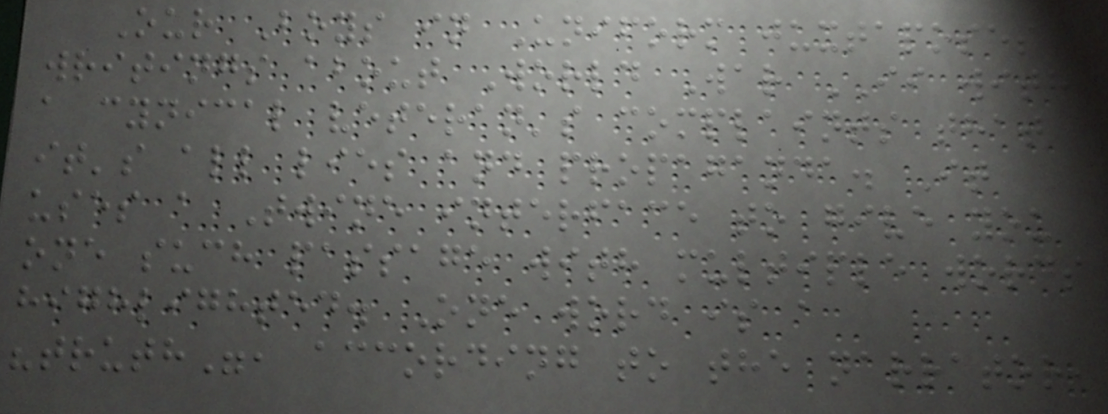Our Boys in Uniform juxtaposes
writings about World War II with
a cynical veteran's complaints that
it's all lies and propaganda. It
uses a Twine interface to give you
one such passage with multiple words
highlighted. One word is a
"truth", according to the narrator,
